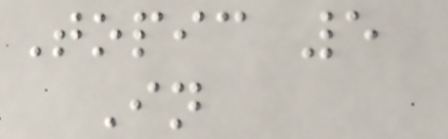Topic 5
In
